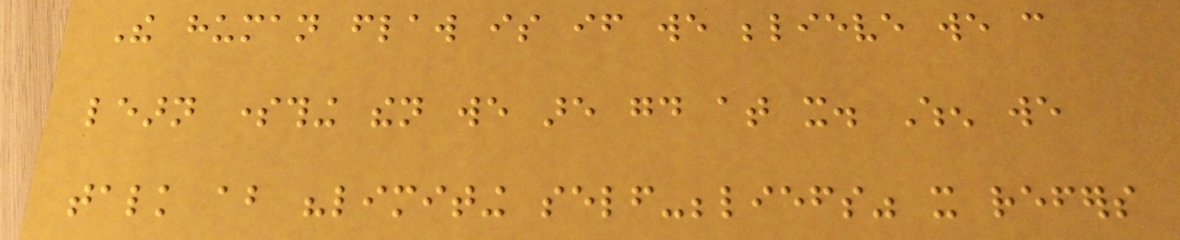The human flaw is if we believe we can
learn something then we are good at it. When we
talk about "limiting self-beliefs" it refers
